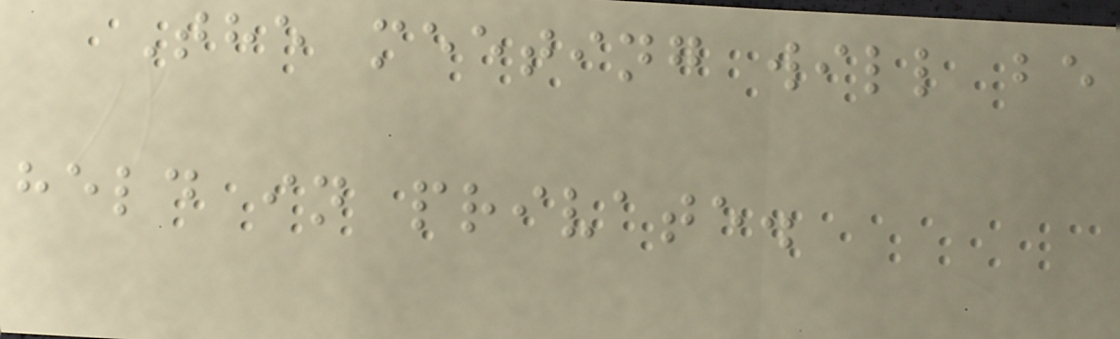The meeting will be
held in private.
